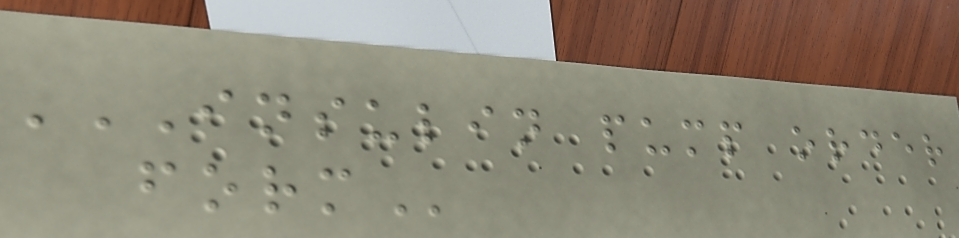INSULIN PUMP ORDER
FORM
